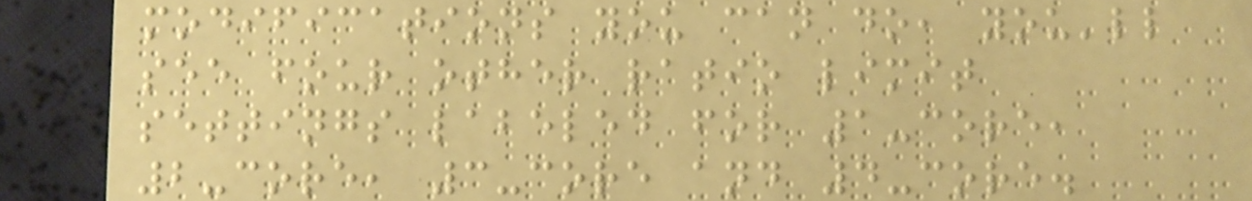modifications you can do, you'll
see four other ratio limit
settings labeled for 1-core,
2-core, 3-core and 4-core.
